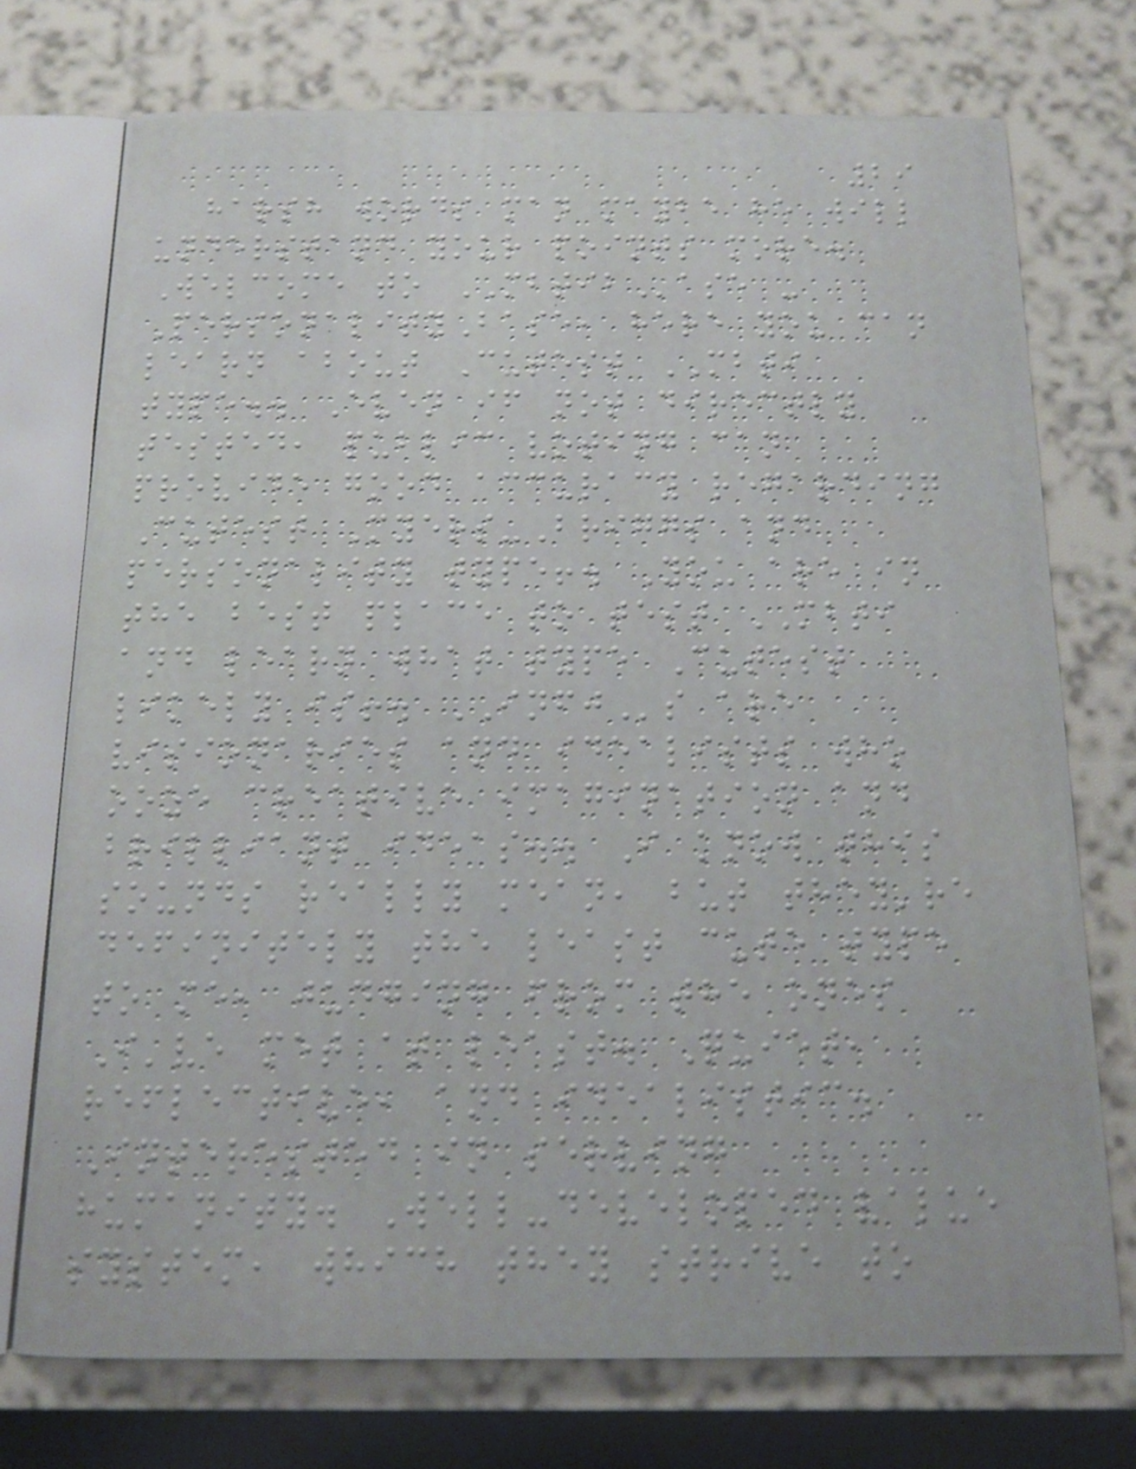29
harsh words man maybe he will
understand your points more.
Welcome to MBTIBase -
PersonalityBase, here you can
learn about Cutest MBTI
type.. Even if not directly
tested, public voting can
provide good accuracy regarding
Cutest Myers-Briggs and
personality type!. You are in
the best place to test MBTI
and learn what type Cutest
likely is!. INFJs are
visionaries and idealists who
ooze creative imagination and
brilliant ideas.. I know this
sounds really mean, but they're
definitely the least cute type
to me, judging from the ones
I've met at least. Quiet,
reflective, and idealistic.
Interested in serving
humanity. Well-developed value
system, which they strive to
